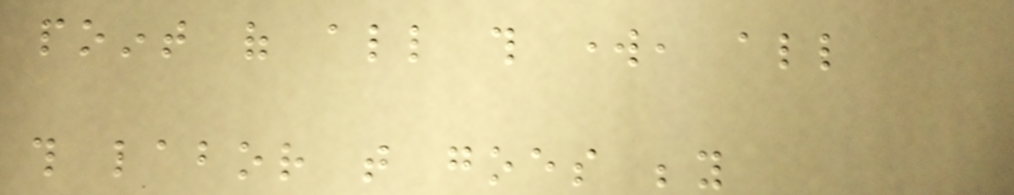point of all this work, all
this labor that goes beyond
